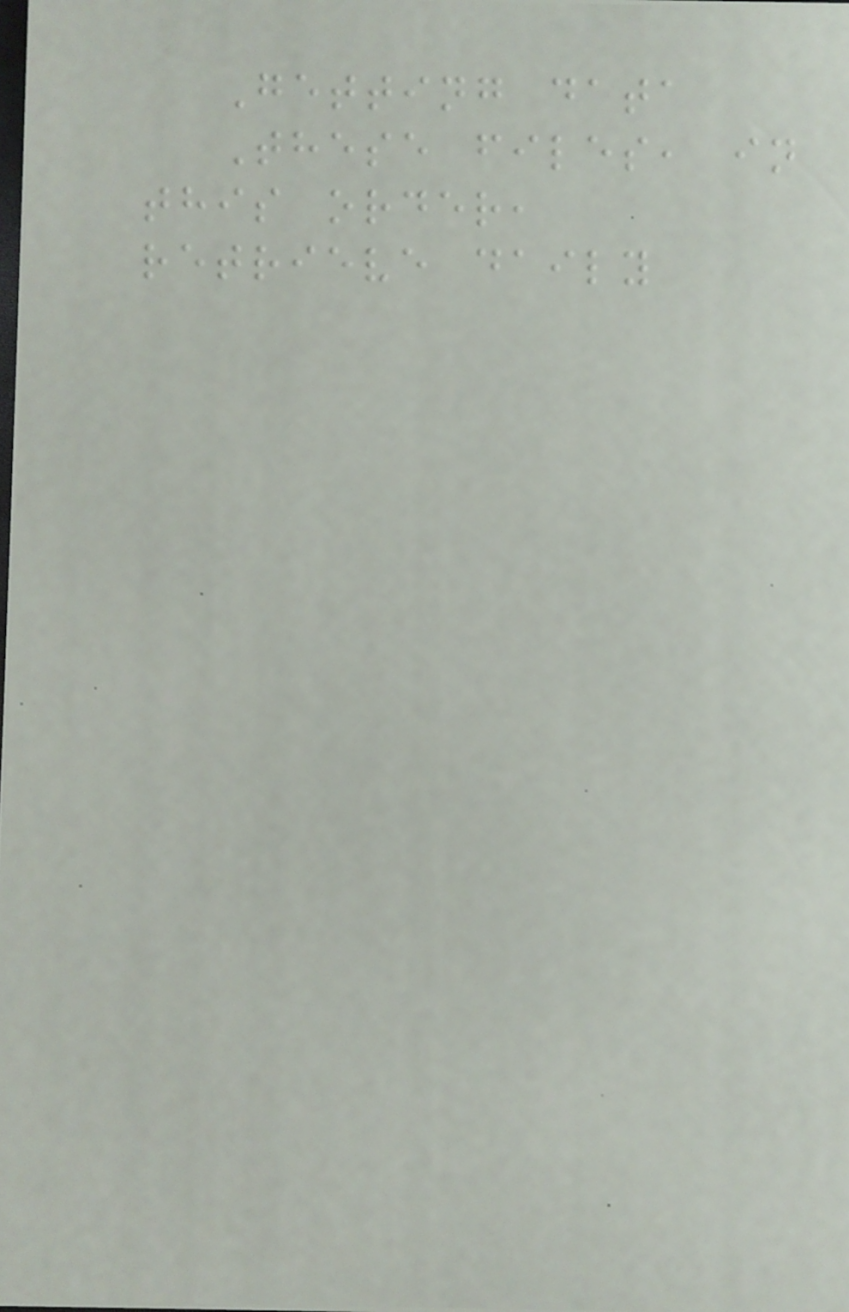Getting data
These files, in
this order,
retrieve daily
